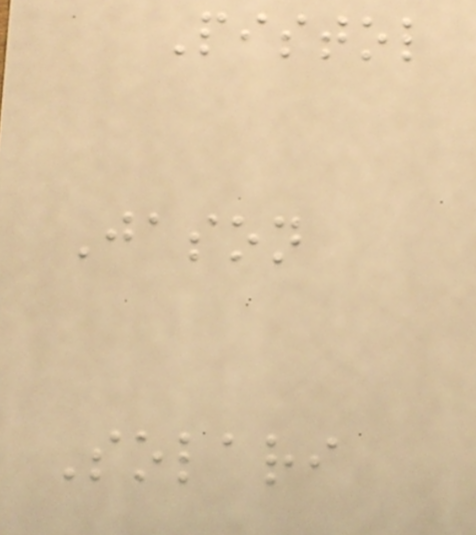Pistol
Jason
Solari
